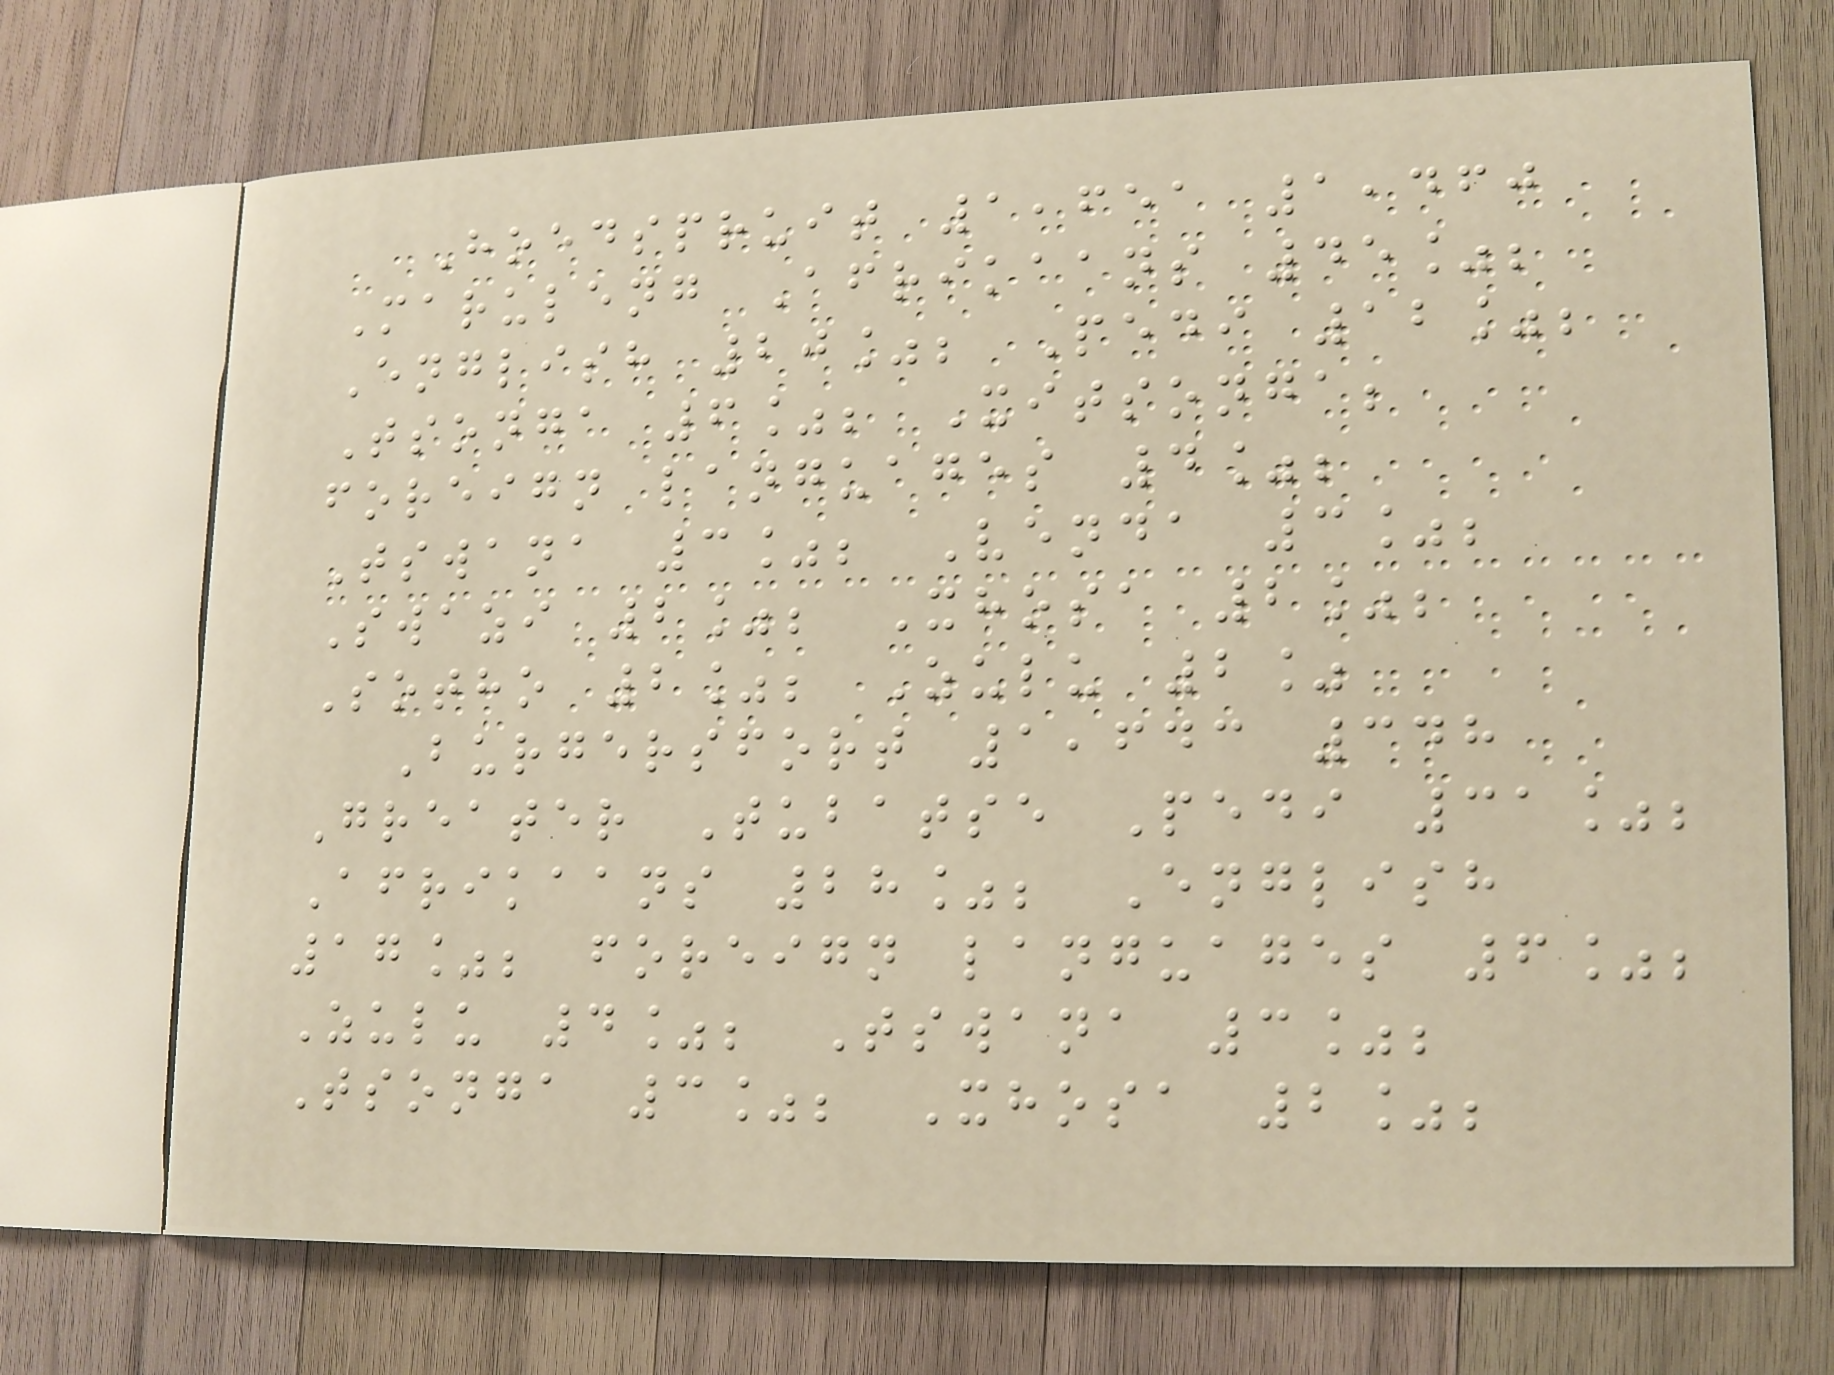Hoedspruit 1,651 1,460
Maruleng Afrikaans 45%;
English 20%; Pedi 12%;
Tsonga 6%; Xitsonga;
foreign languages 4%;
Tswana 3%; Venda 3%;
Swazi 2%; Xhosa 2%;
Sotho 2%; Zulu 2%
Burgersfort 1,643 348
Greater Tubatse Pedi 31%;
Afrikaans 28%; English
17%; foreign languages 6%;
Zulu 4%; Tswana 3%;
Tsonga 3%; Xhosa 2%;
